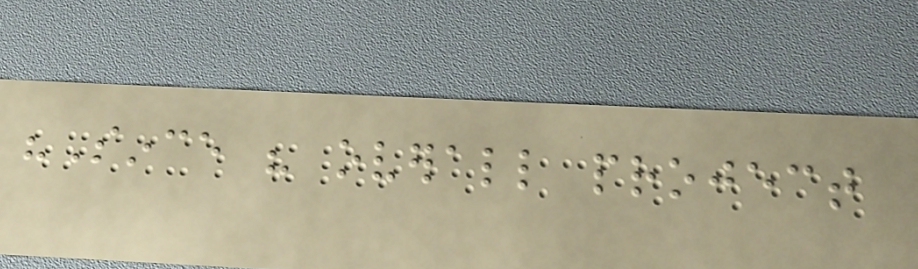"Since his overall project
